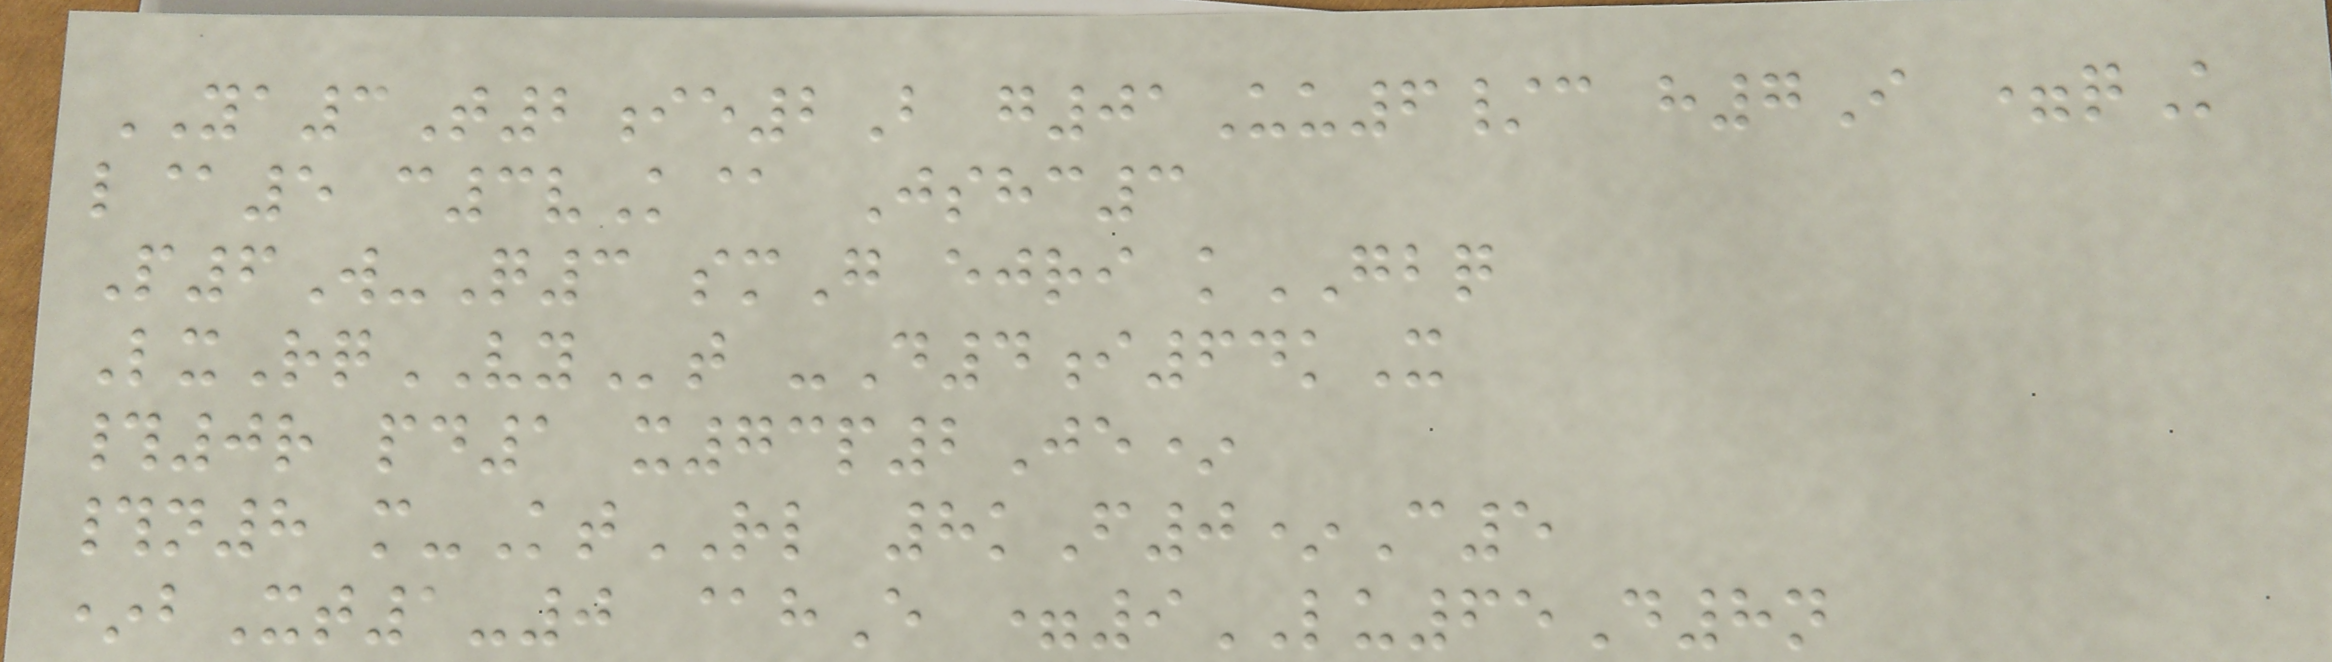YA3T2ie2B g01Uu6/c h7I =qK
l@5 c3vK@ Jshc3
P6W-Q3 smG ejri kGBQ
LxRqVYt -D4i64kX
#0r pd1 x73p2Je*
#n8 m-KtRL 8kF0*C5
*bXt1-0 @hE =9LU65D8n
